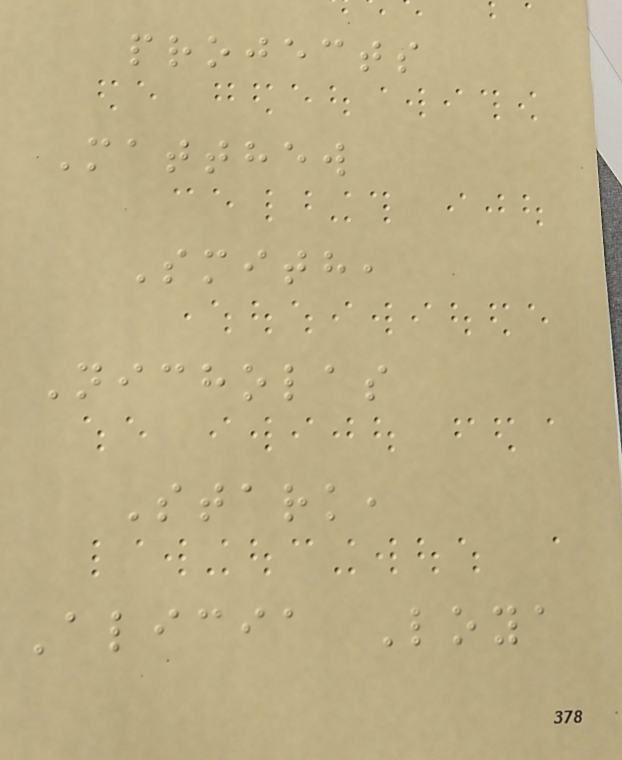projects
Matthew
Smith,
Nicholas
Stark,
Alicia Loya
